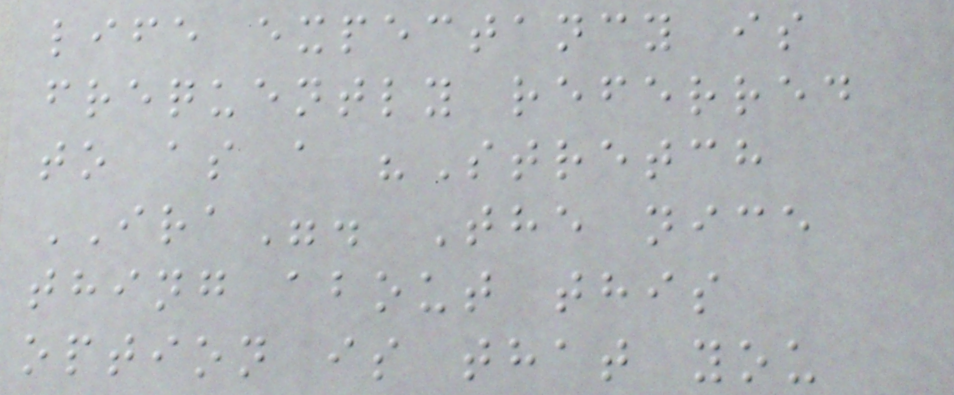life expectancy is
frequently referred
to as a "Stretch
IRA". The nice
thing about this
option is that you
